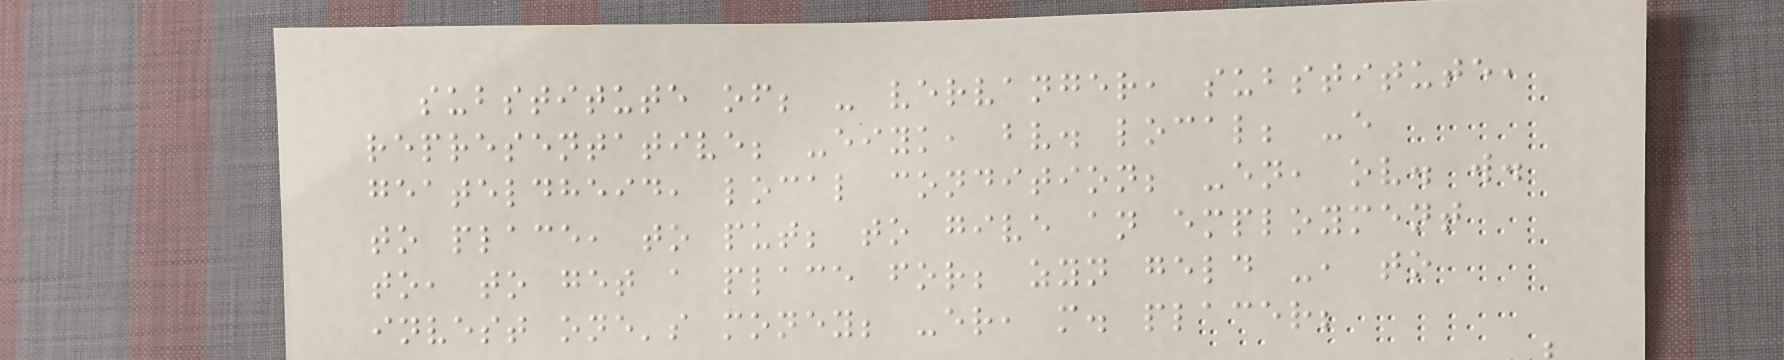substitute of; - vervanger, substitute,
representative; -eiyk, bv. local; -e
geateldheid, local condition; -en, ov. w.
to place, to put; to give an employment
to, to get a place for; zyn geld -, to
invest one's money; -er, m. placer;
